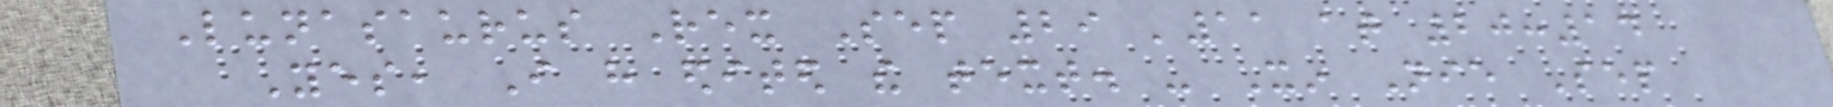Lunasaurus Rex Sep 29 '11 at 20:14
Yes, I have edited the text. - Xin Nie Sep
